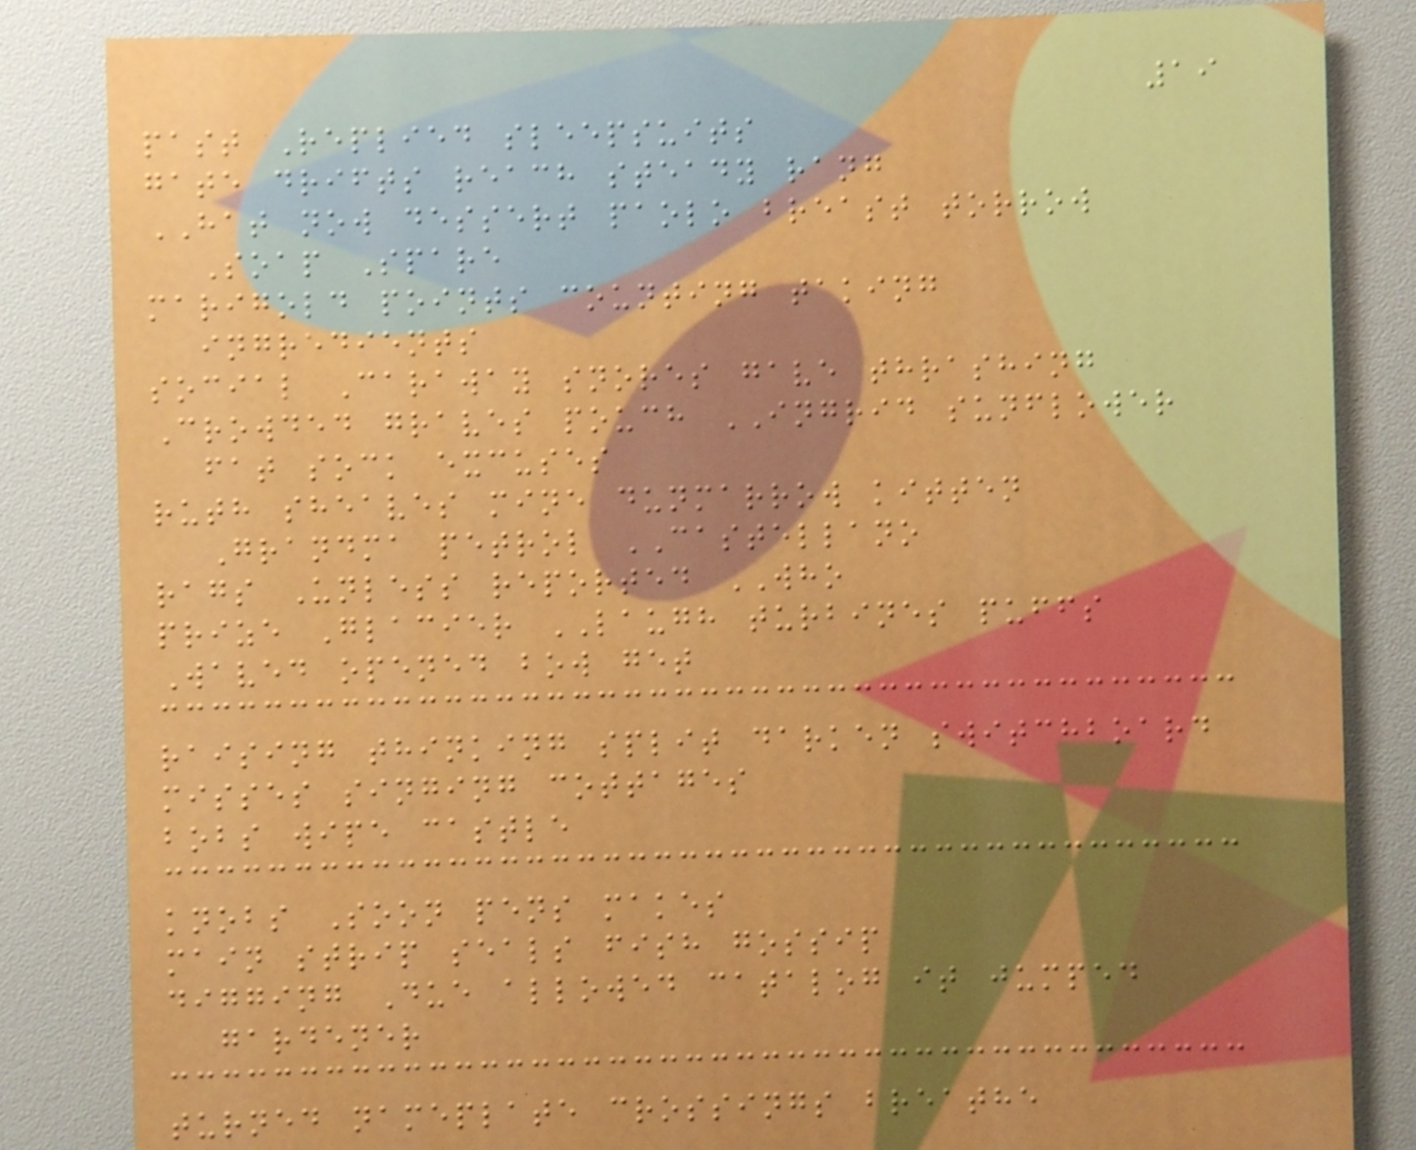19
past Replied sleepsuits
gate drifts reach steady rang
HAT now dessert paolo breast torrow
Soap Spare
marigold points counting taking
ingredients
social Caraway snores gave thrashing
Crowded graves pouch INGRID sunflower
fat sock excuses
ruth sheaves mine dunmarrow kitten
Grandma petrol CASTELLANO
rags Unless reported WHO
prize Glacier LAUGH turbines puffs
Waved opened bow get
raising thinking split darken switchboard
misses singing cottages
bobs wipe castle
knobs Soon pens makes
main strip seals fish gossip
digging Due allowed catalog it jumped
gardener
turned nameplate crossings breathe
